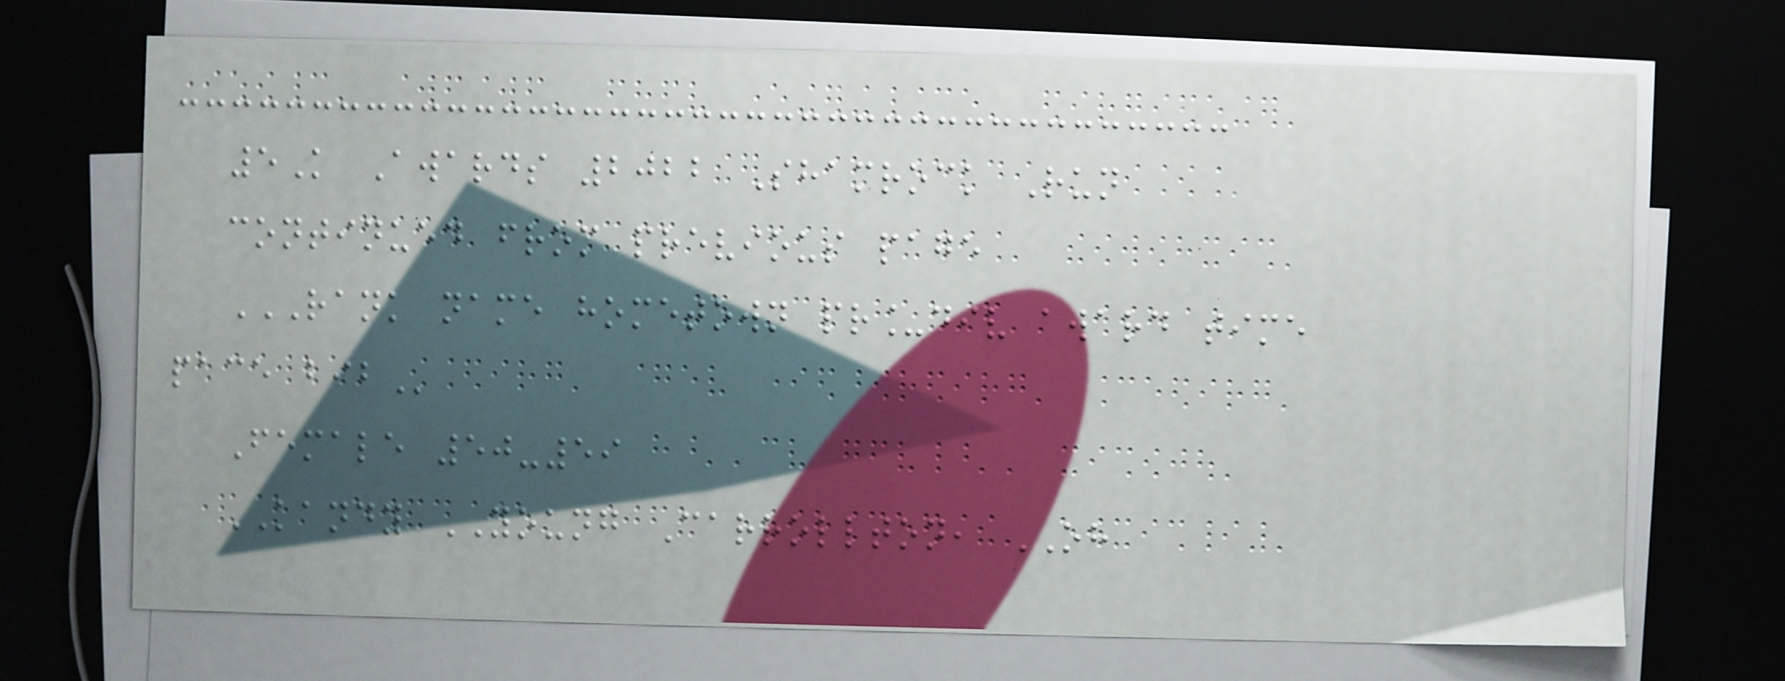5K Awards 2022 Shamrock Run
continued from previous page
RANK NAME HOMETOWN PR_DIV AWARD TIME
PACE BIB
Female 50-59
KANDY YOUNG Carrollton, OH
